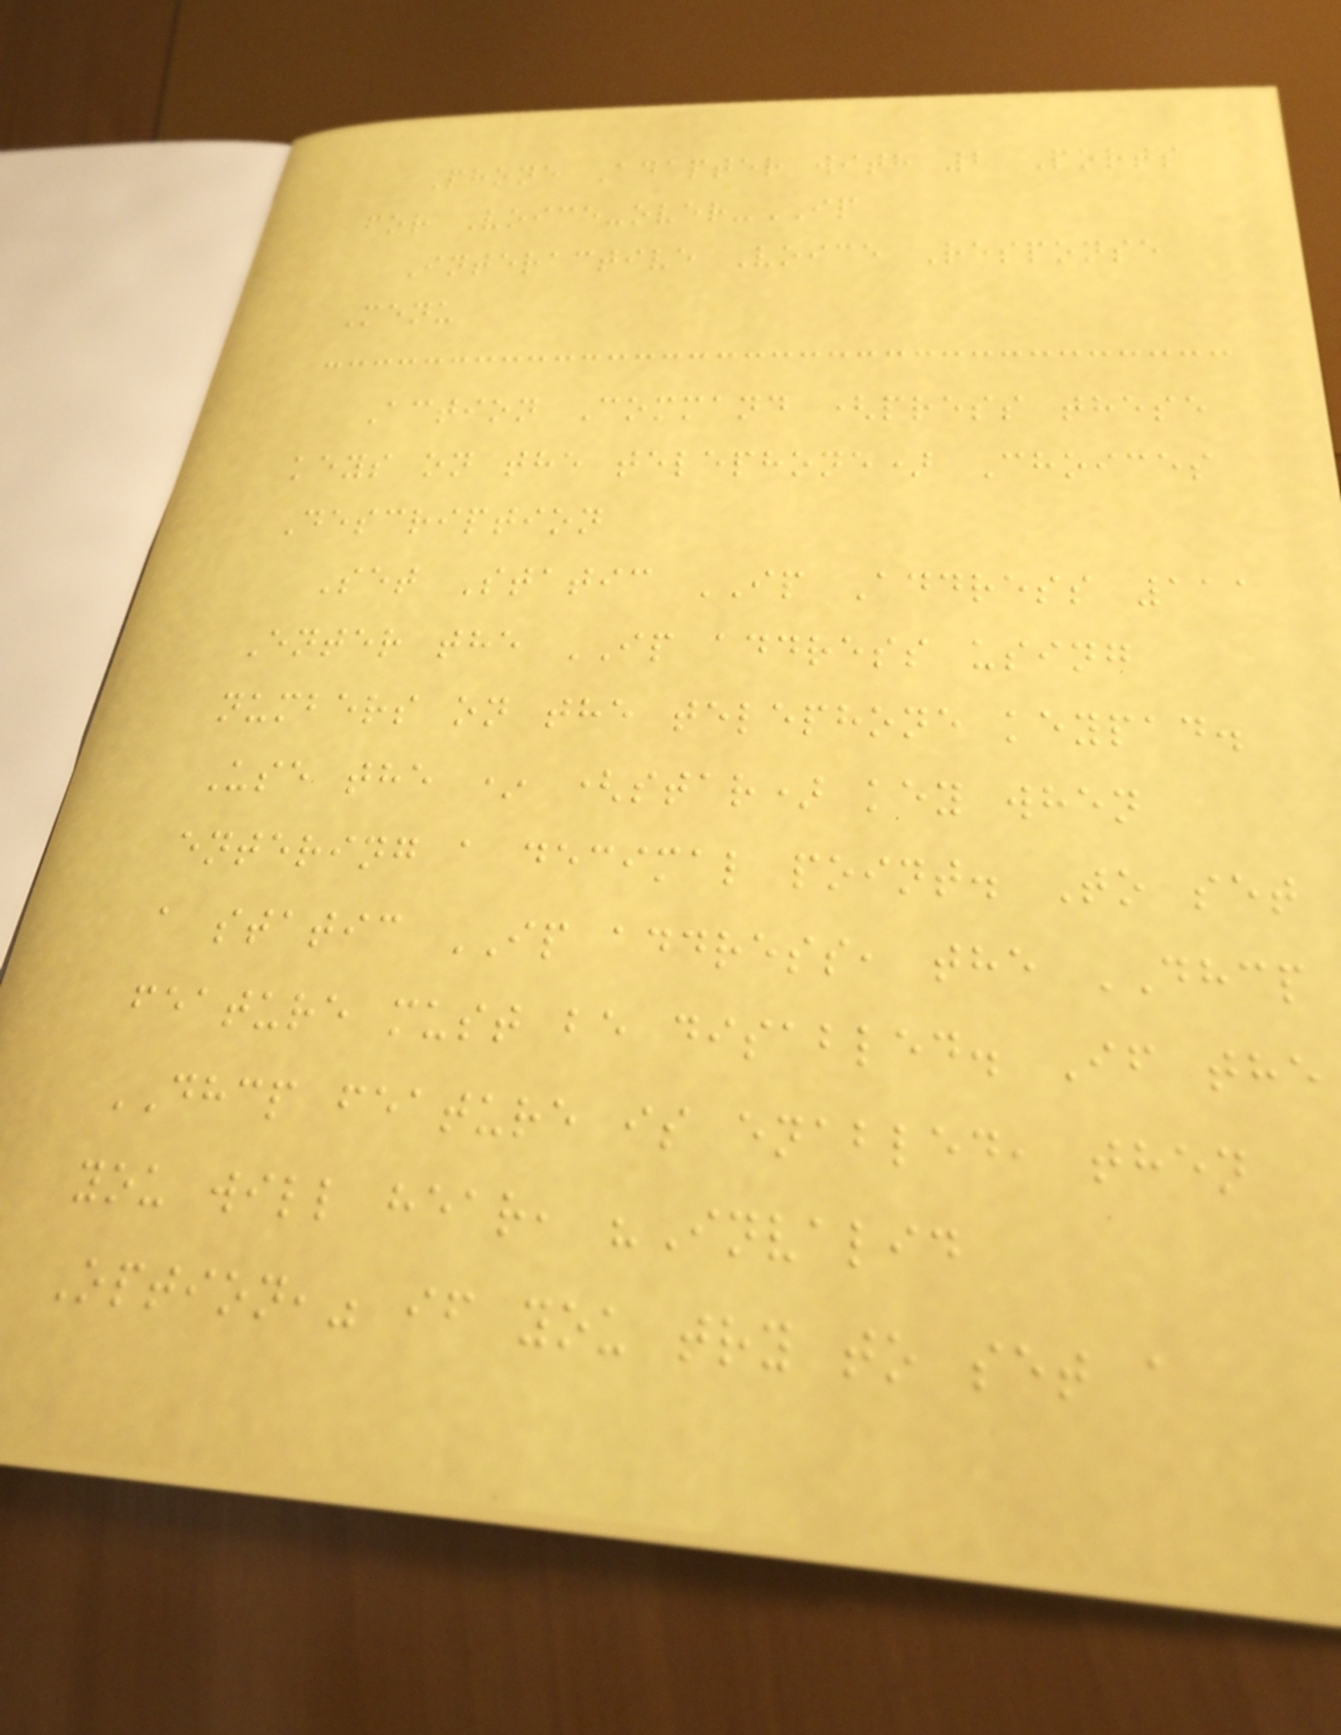Phone Adapter with 2 Ports
for Voice-over-IP
Interactive Voice Response
Menu
Action Command (press these
keys on the telephone) Choices
Description
Set Static IP Address 111
Enter the IP address using
numbers on the telephone keypad.
Use the * (star) key when
entering a decimal point. To set
a static IP address, the DHCP
feature must be disabled. If the
DHCP feature is enabled, then
you will hear, "Invalid
Option," if you try to set a
